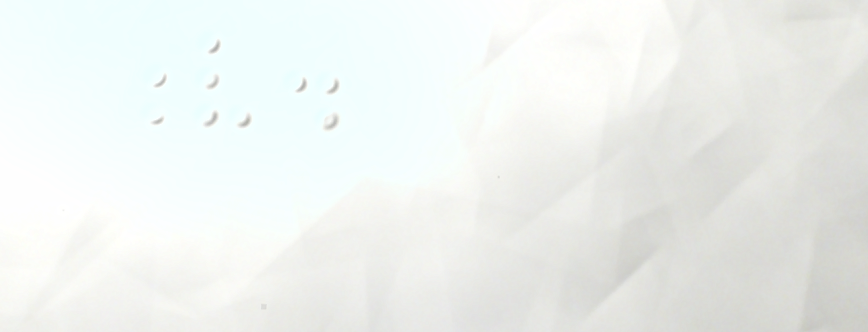v.
